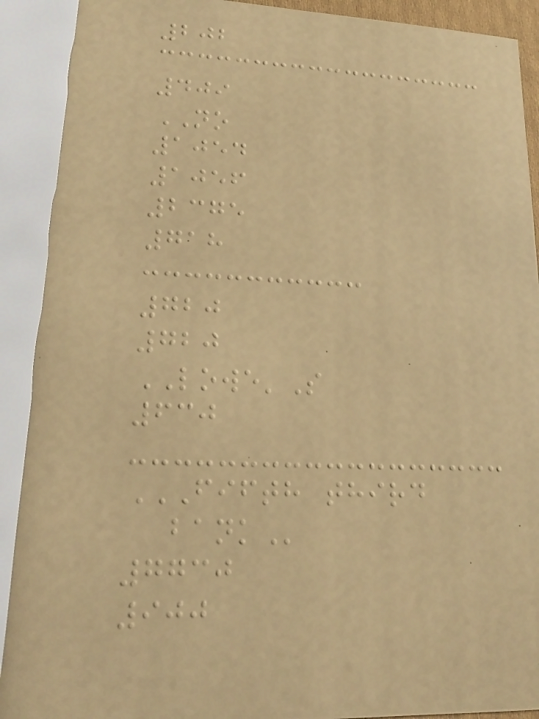202
409
NO
1054
1056
2375
718
720
720
LOWE'S
630
FIFTH THIRD
BANK
7730
900
